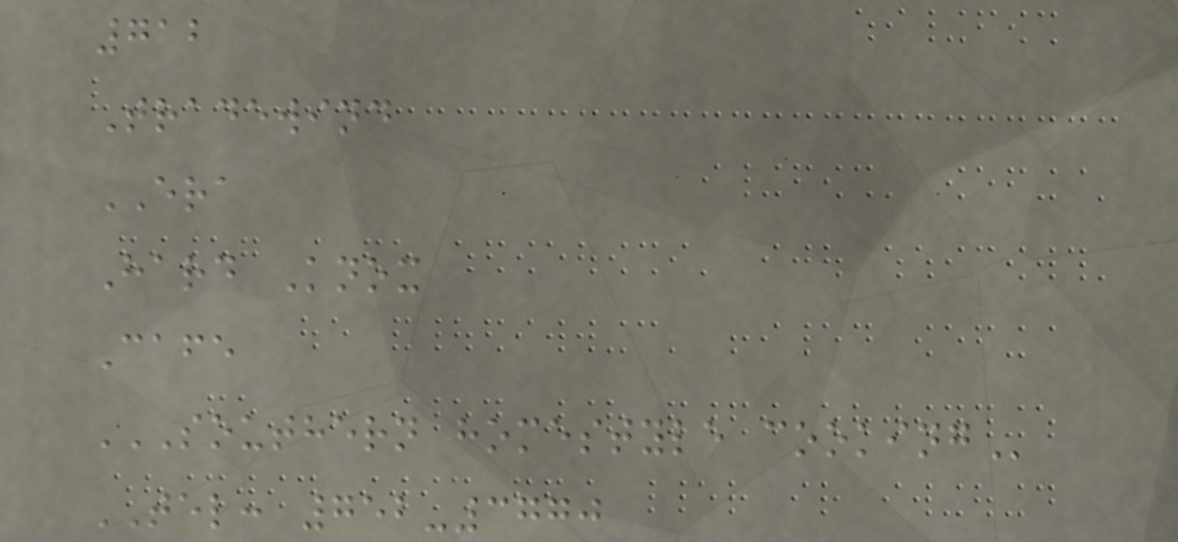712
Tradewind
ERA
Hard Knox
Cafe
SOUTHERN HOMESTYLE COOKING
TEL: 752-3770
